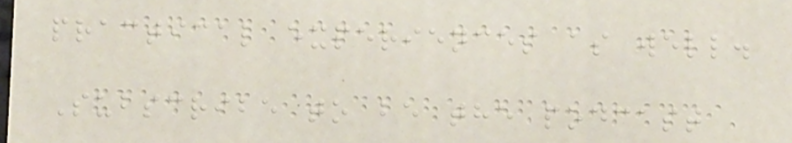practical experiences as well.
Subscribe to be the podcast
